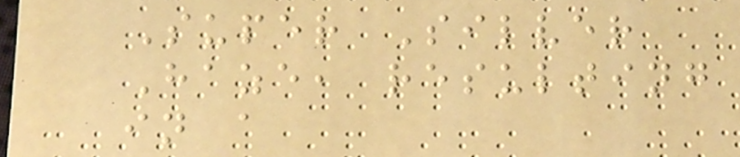Super Silver
Haze, resulting
in a
